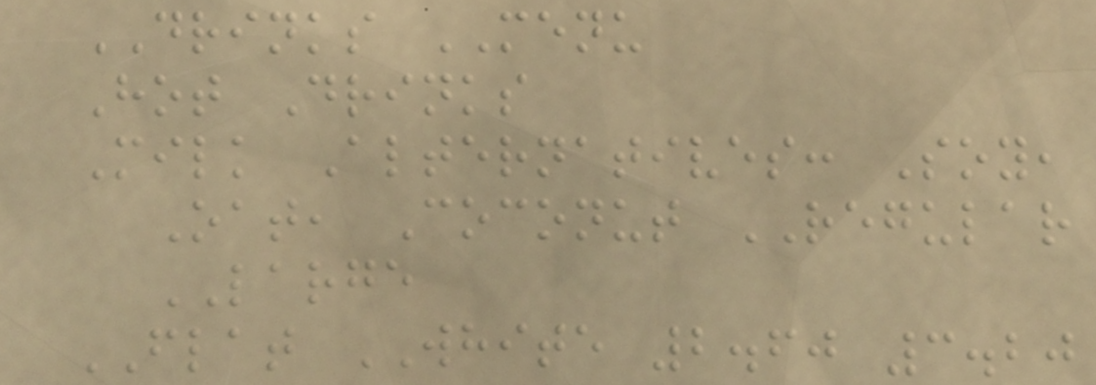DRINKS MENU
Hot Drinks
Milk Alternatives: Soy,
Oat, Coconut REGULAR
LARGE
FLAT WHITE 2.60 3.20
